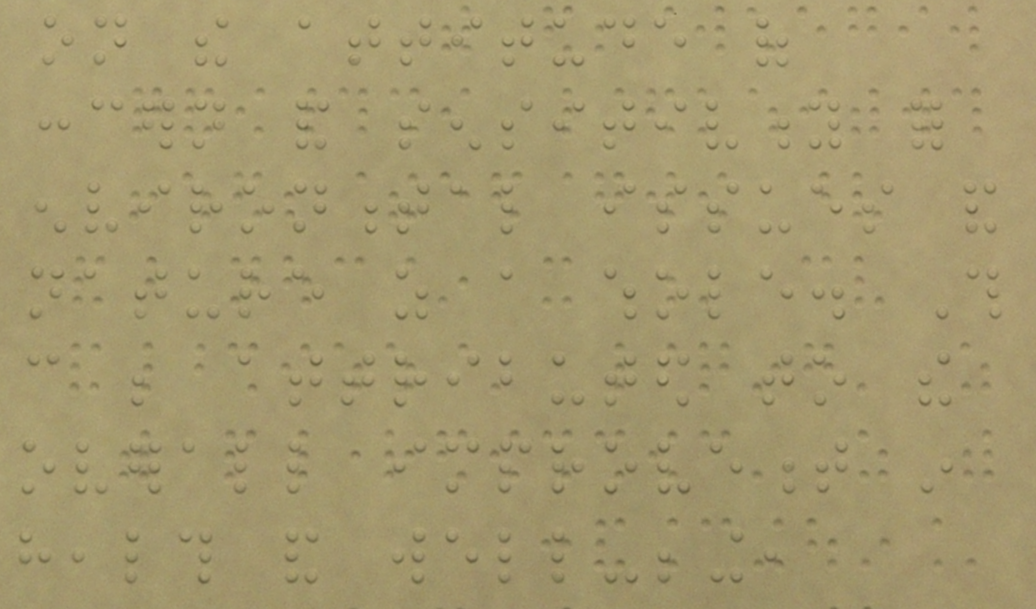on the attitude of
concern and sensitivity for
environmental issues and
nature as a whole. This
can be attributed to the
overall improvement in
health and well-being,
